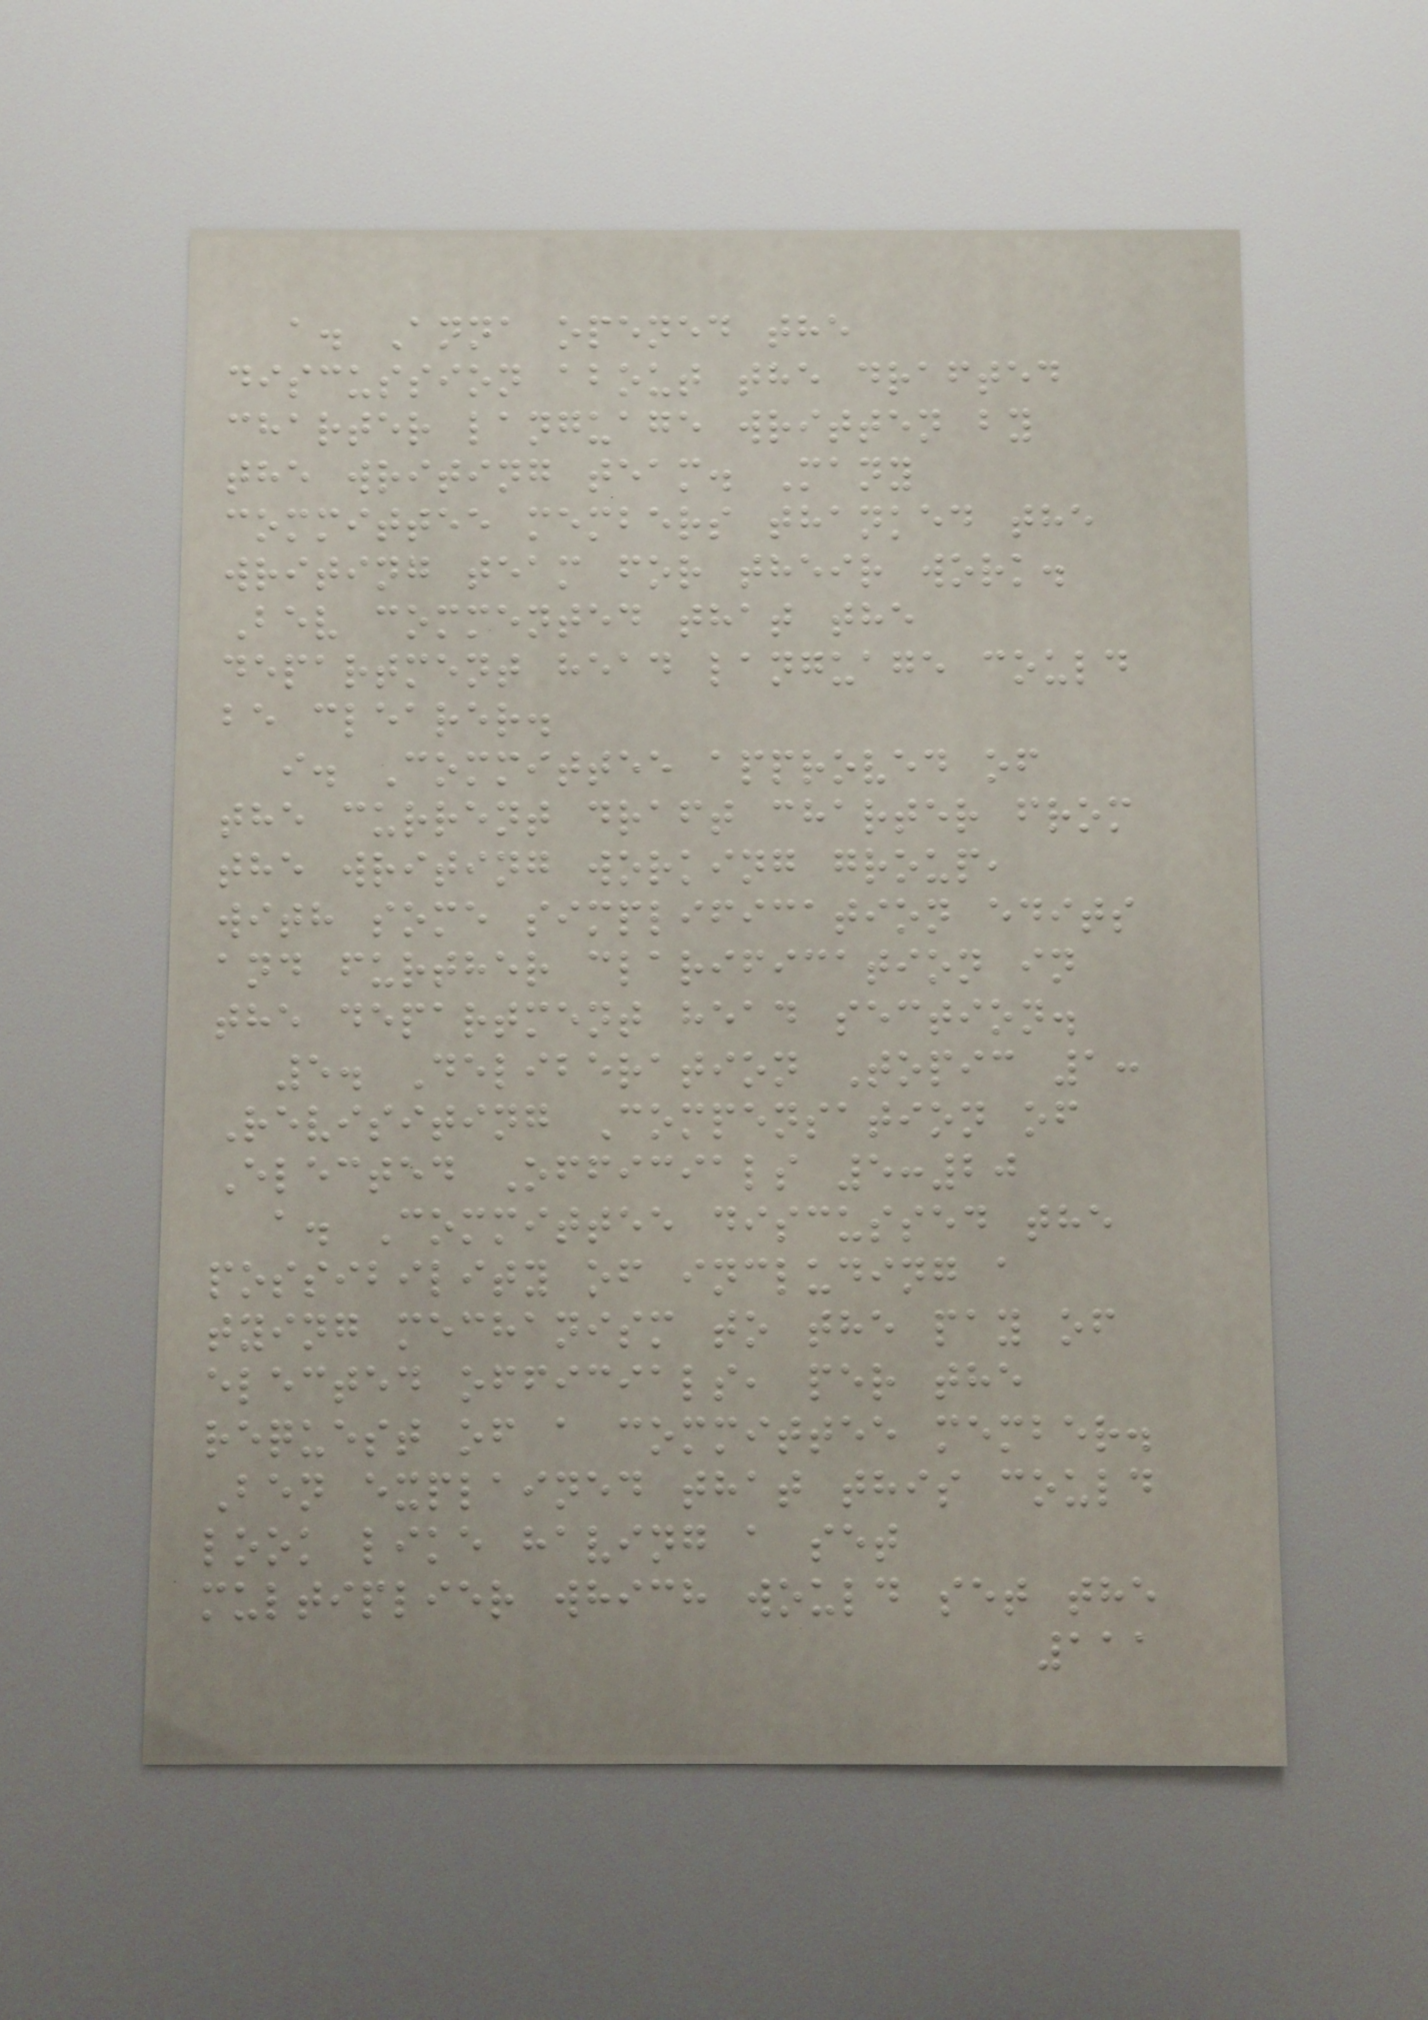a. Anna opened the
discussion about the drafted
charter language written by
the writing team. Many
committee members thanked the
writing team for their work.
Bev commented that the
department head language could
be clearer.
i. Committee approved of
the current draft charter from
the writing working group,
with some simplification edits
and further clarification in
the department head section.
5. Deliberation Topic 1:
Revisiting Compensation of
Elected Officials 5:20
a. Committee discussed the
possibility of including a
tying mechanism to the pay of
elected officials, per the
request of a committee member.
Ben explained that this could
look like having a set
multiplier which would set the
111
